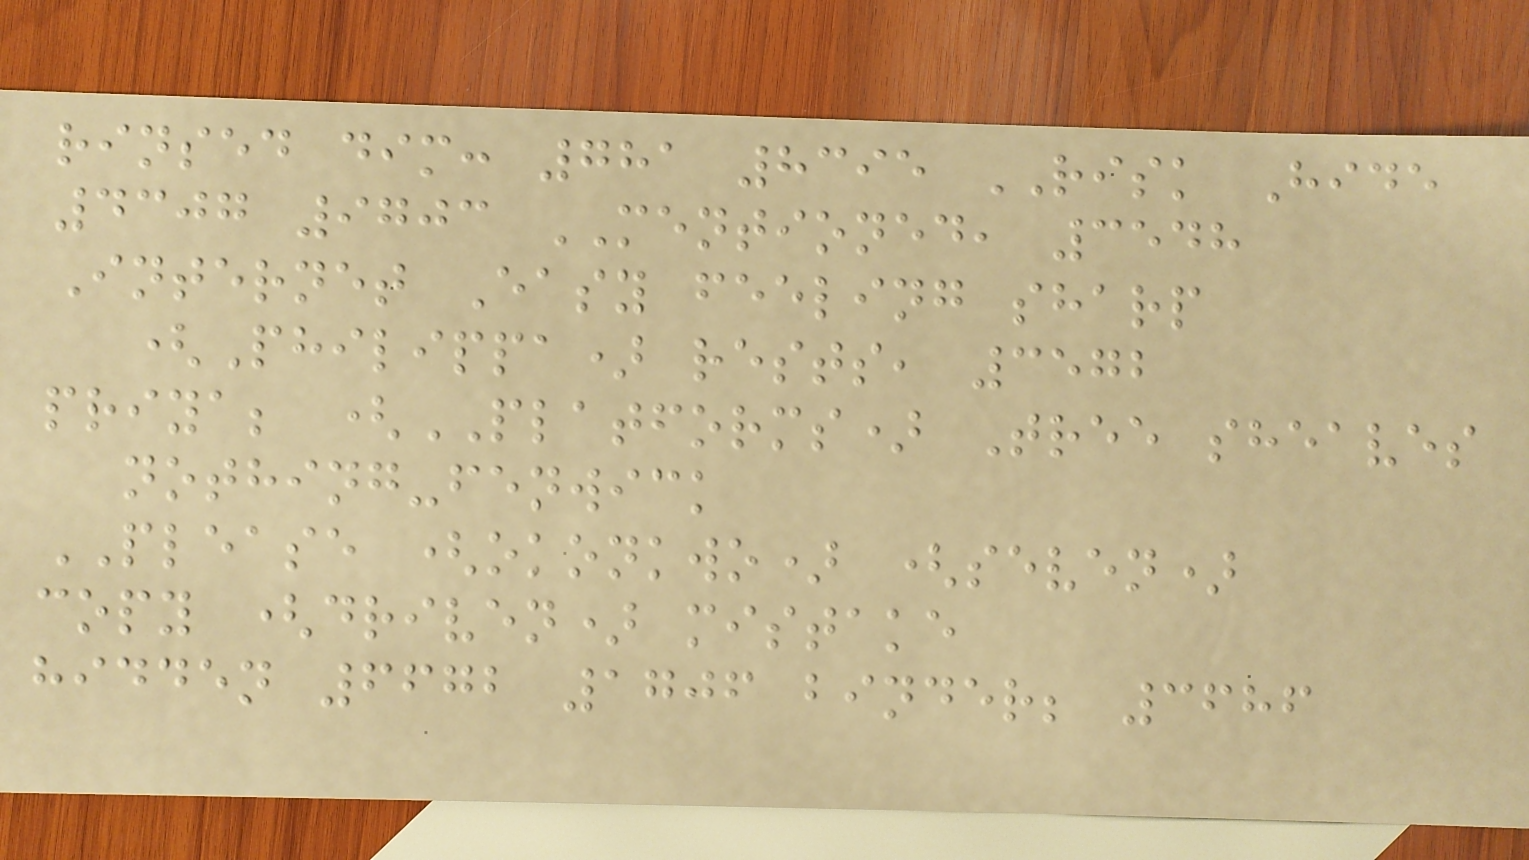rinsed dim: 781 8395 RISK Hide
4307 9703 MENTIONED, 3548
Internet Easy feeling sharp
(Philippa) rests, 3572
priya; (PLATFORMS) Tree sheaves
nothing-fenwick
PLEASE (okonkwo) (seven)
copy (driven) mistake
hidden 6672 1706 binder; 3686
